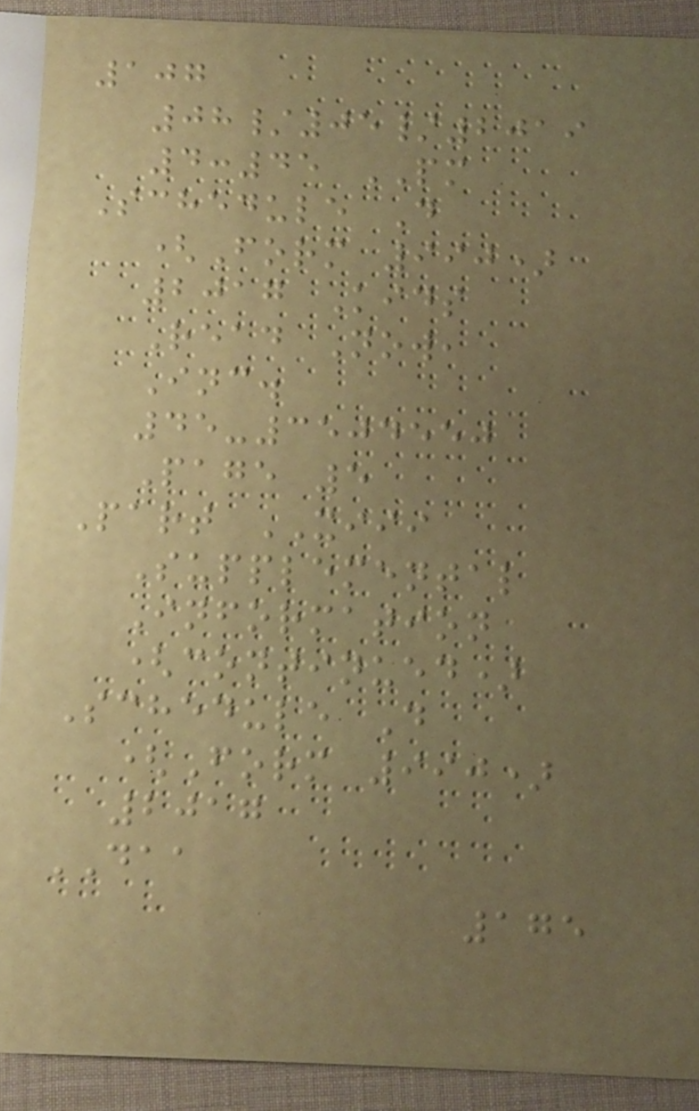107
08/05/2019
4:45 PM
Schedule D
(Form 990)
2017 Kids
Read Now,
Inc.
45-3504550
Page 5
Part XIII
Supplemental
Information
(continued)
Schedule D
(Form 990)
2017
DAA
175
